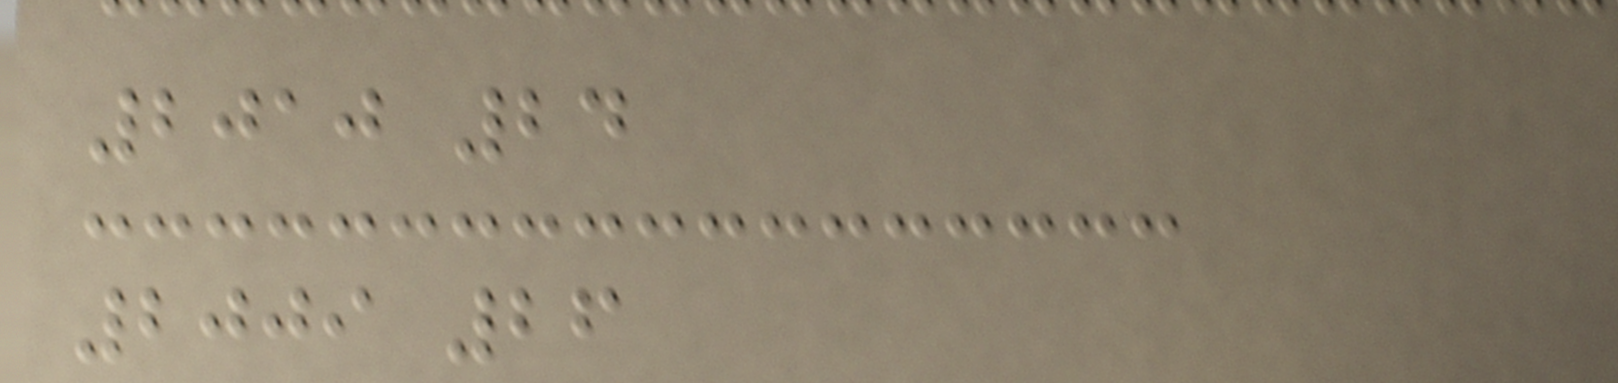2010 24
2009 26
